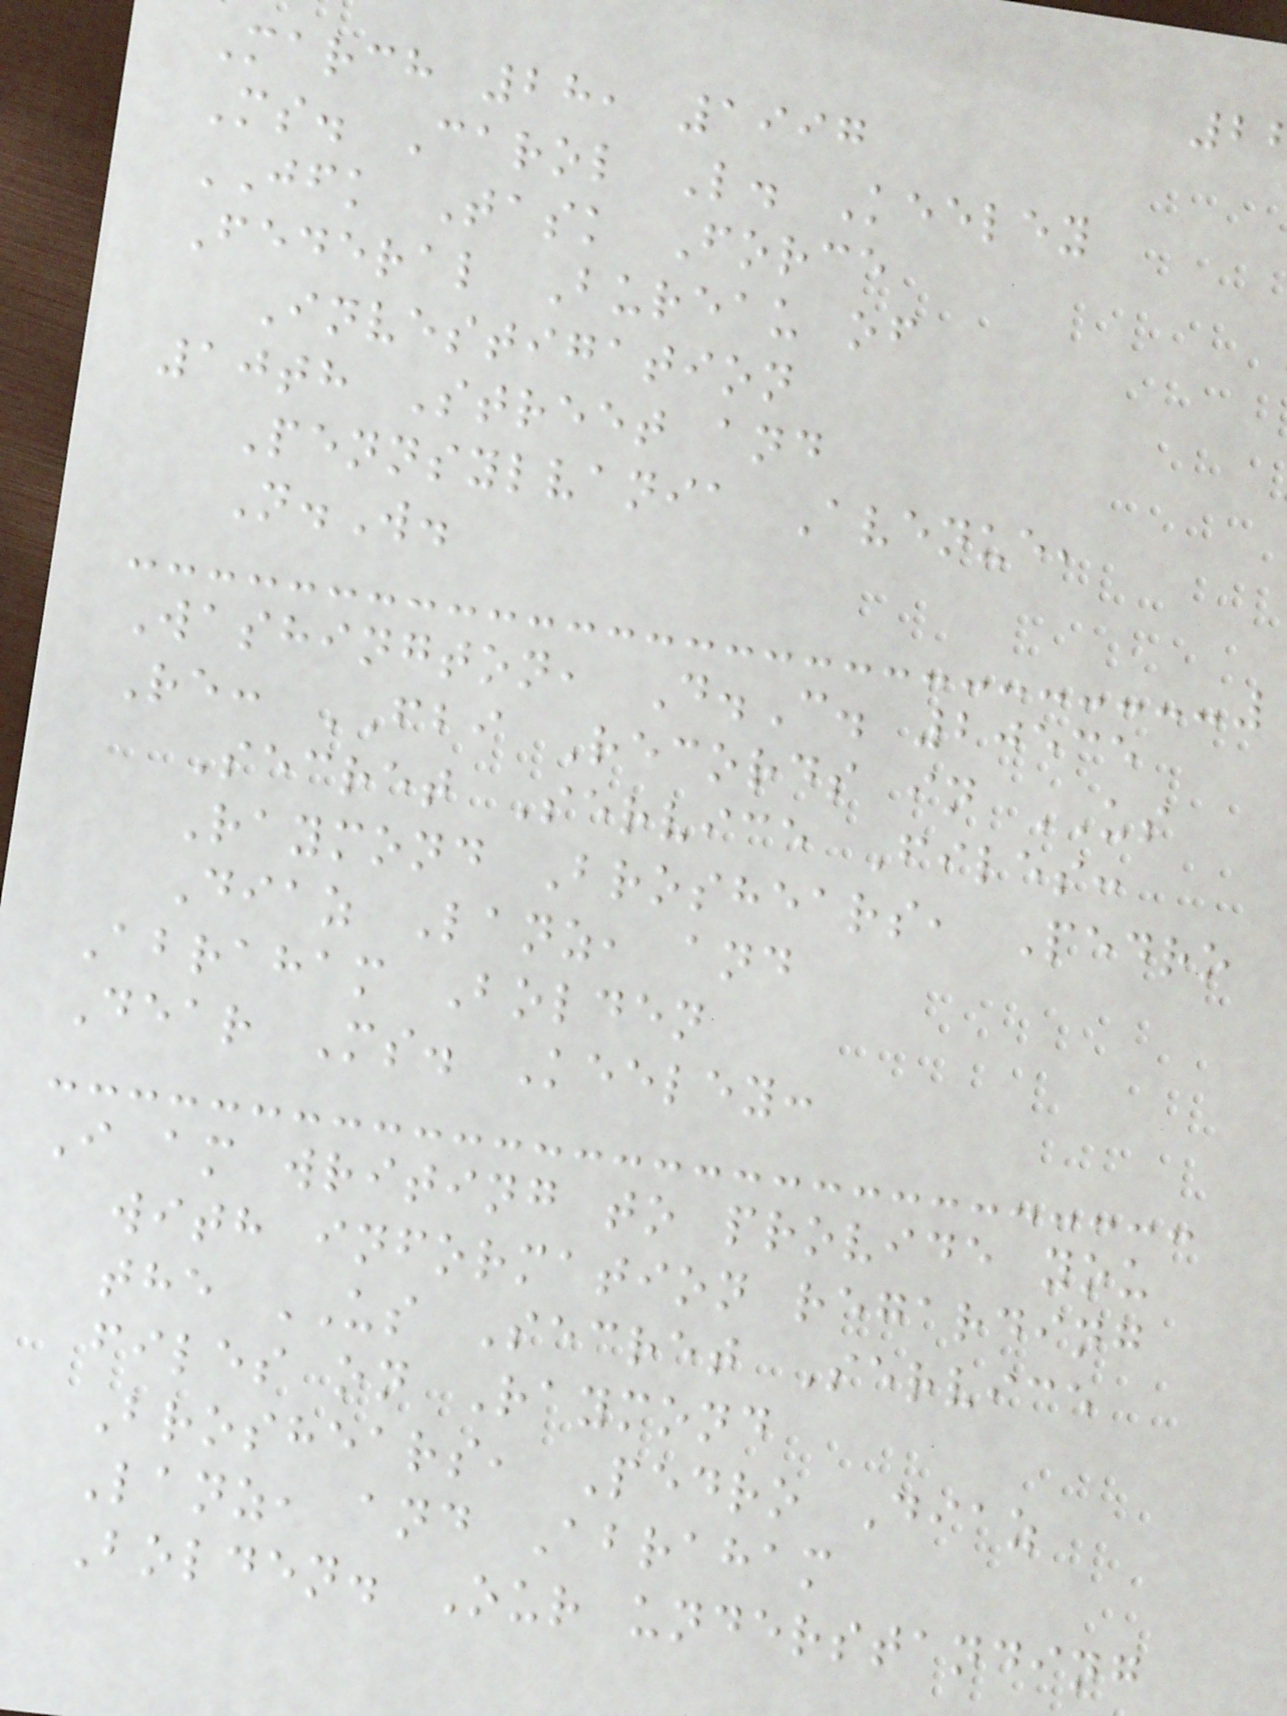March 28, 1997
Ms. Carol L. Keeley
JFK Task Force
Federal Bureau of
Investigation
10th Street and
Pennsylvania Avenue,
N.W.
Washington, D.C. 20535
Re: FBI Records in US
Secret Service Files:
Raymond Broshears, Pedro
Diaz Lanz, and
Abraham Bolden
Dear Ms. Keeley:
I am writing to provide you
with information regarding
the US Secret Service
files on Raymond
Broshears, Pedro Diaz
Lanz, and Abraham
Bolden. Our understanding
